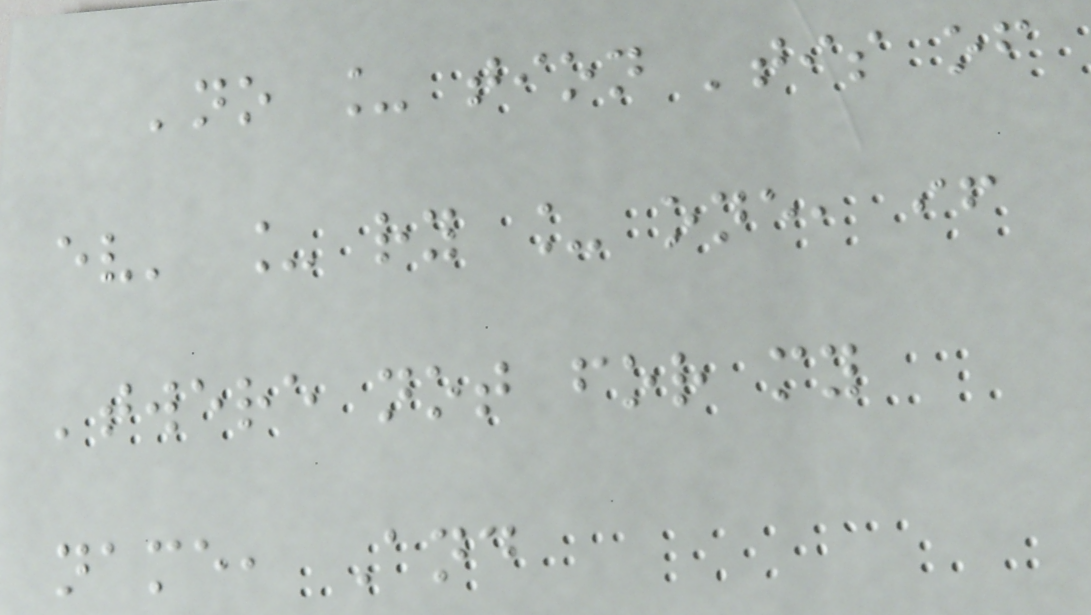'no _ tion 'tis of
ev' _ ry _ one, if
'twere not for my
name, And
